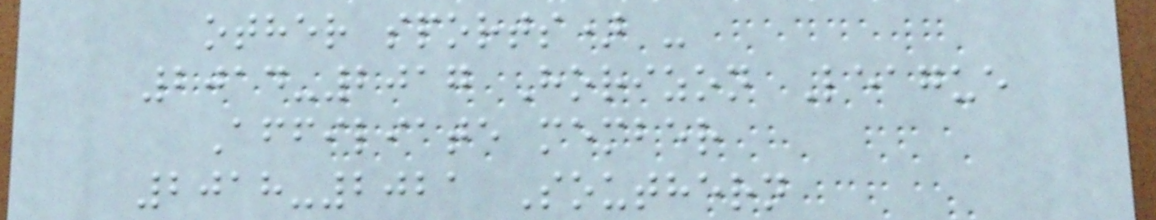other sports) -
2014-2017 Horizon League
Affiliate member
2018-2021 Southern
